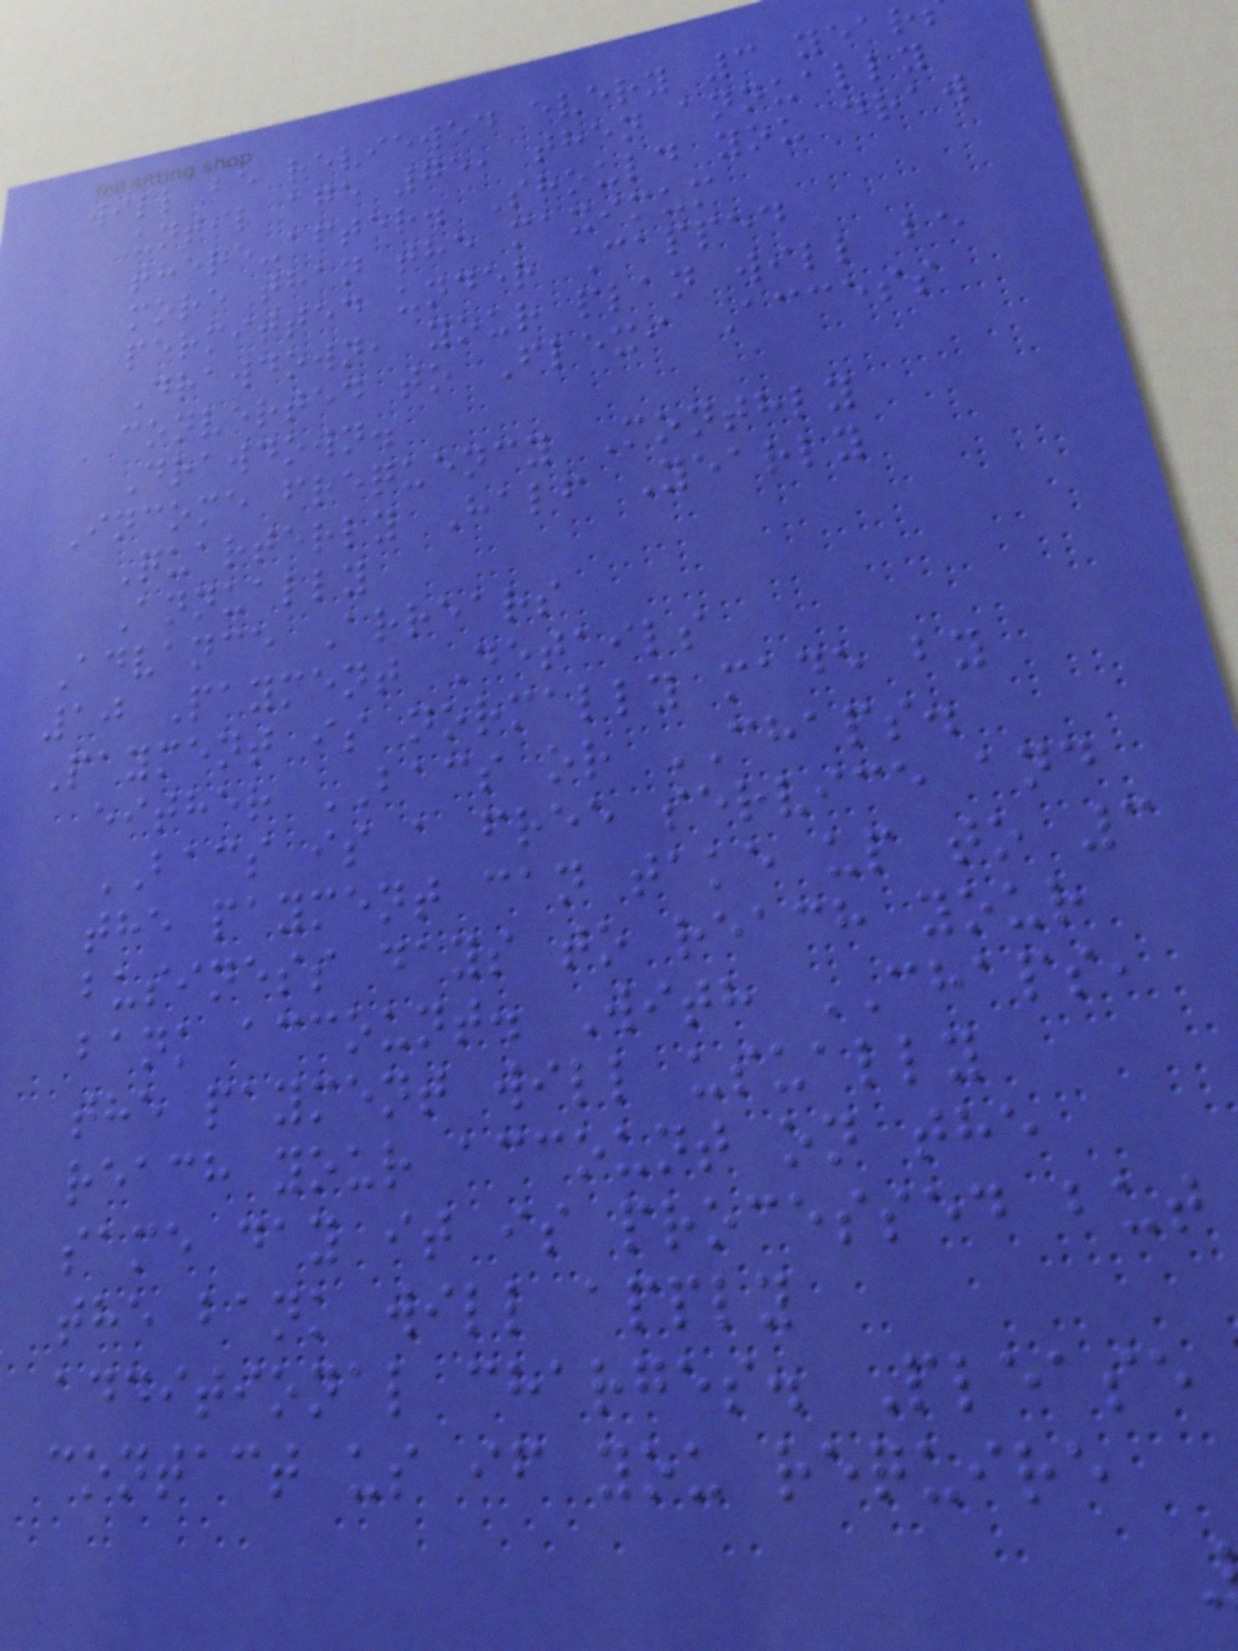will be reviewed every 3 year
until age 75, then annually
there-after. Should you draw
more than the maximum
permitted under Capped
Drawdown, your plan will be
converted to Flexi Access
Drawdown.
Income frequency Monthly
Quarterly Half Yearly
Annually
Advance Arrears
10 Payment Details
Payment is normally made by
either BACS or CHAPS.
BACS is a free service and
the payment can take up to 3
business days to reach your
bank account. With CHAPS,
the payment will usually
reach your account on the
same day it is processed but
the bank will apply
additional charges. Please
contact us if you require
